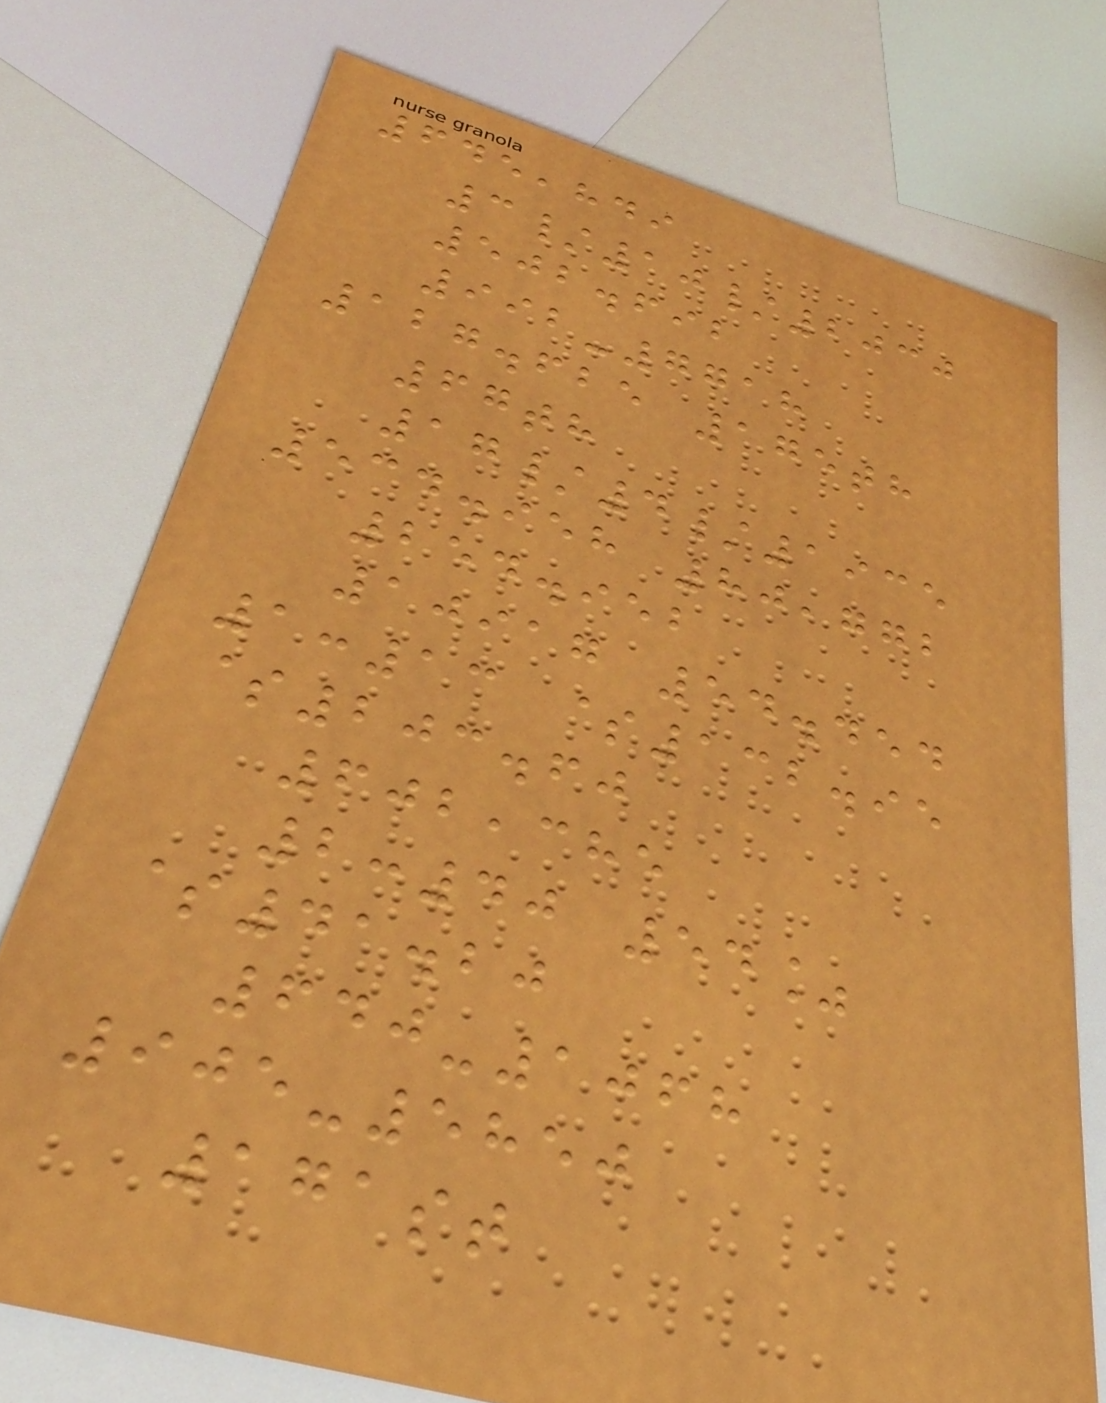645,849
3/10/2030
502.692
992-7718
127.625 175th
67th
17/4/1935
534.958 80,772
254.952
10917 54.454
1:13 $132.95
$203.60
602,385
2:40 54%
$41.20
640-1068
905-5850
171st
